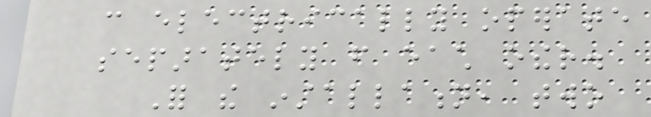can electrically operate
separately from each other.
For the installation, two
